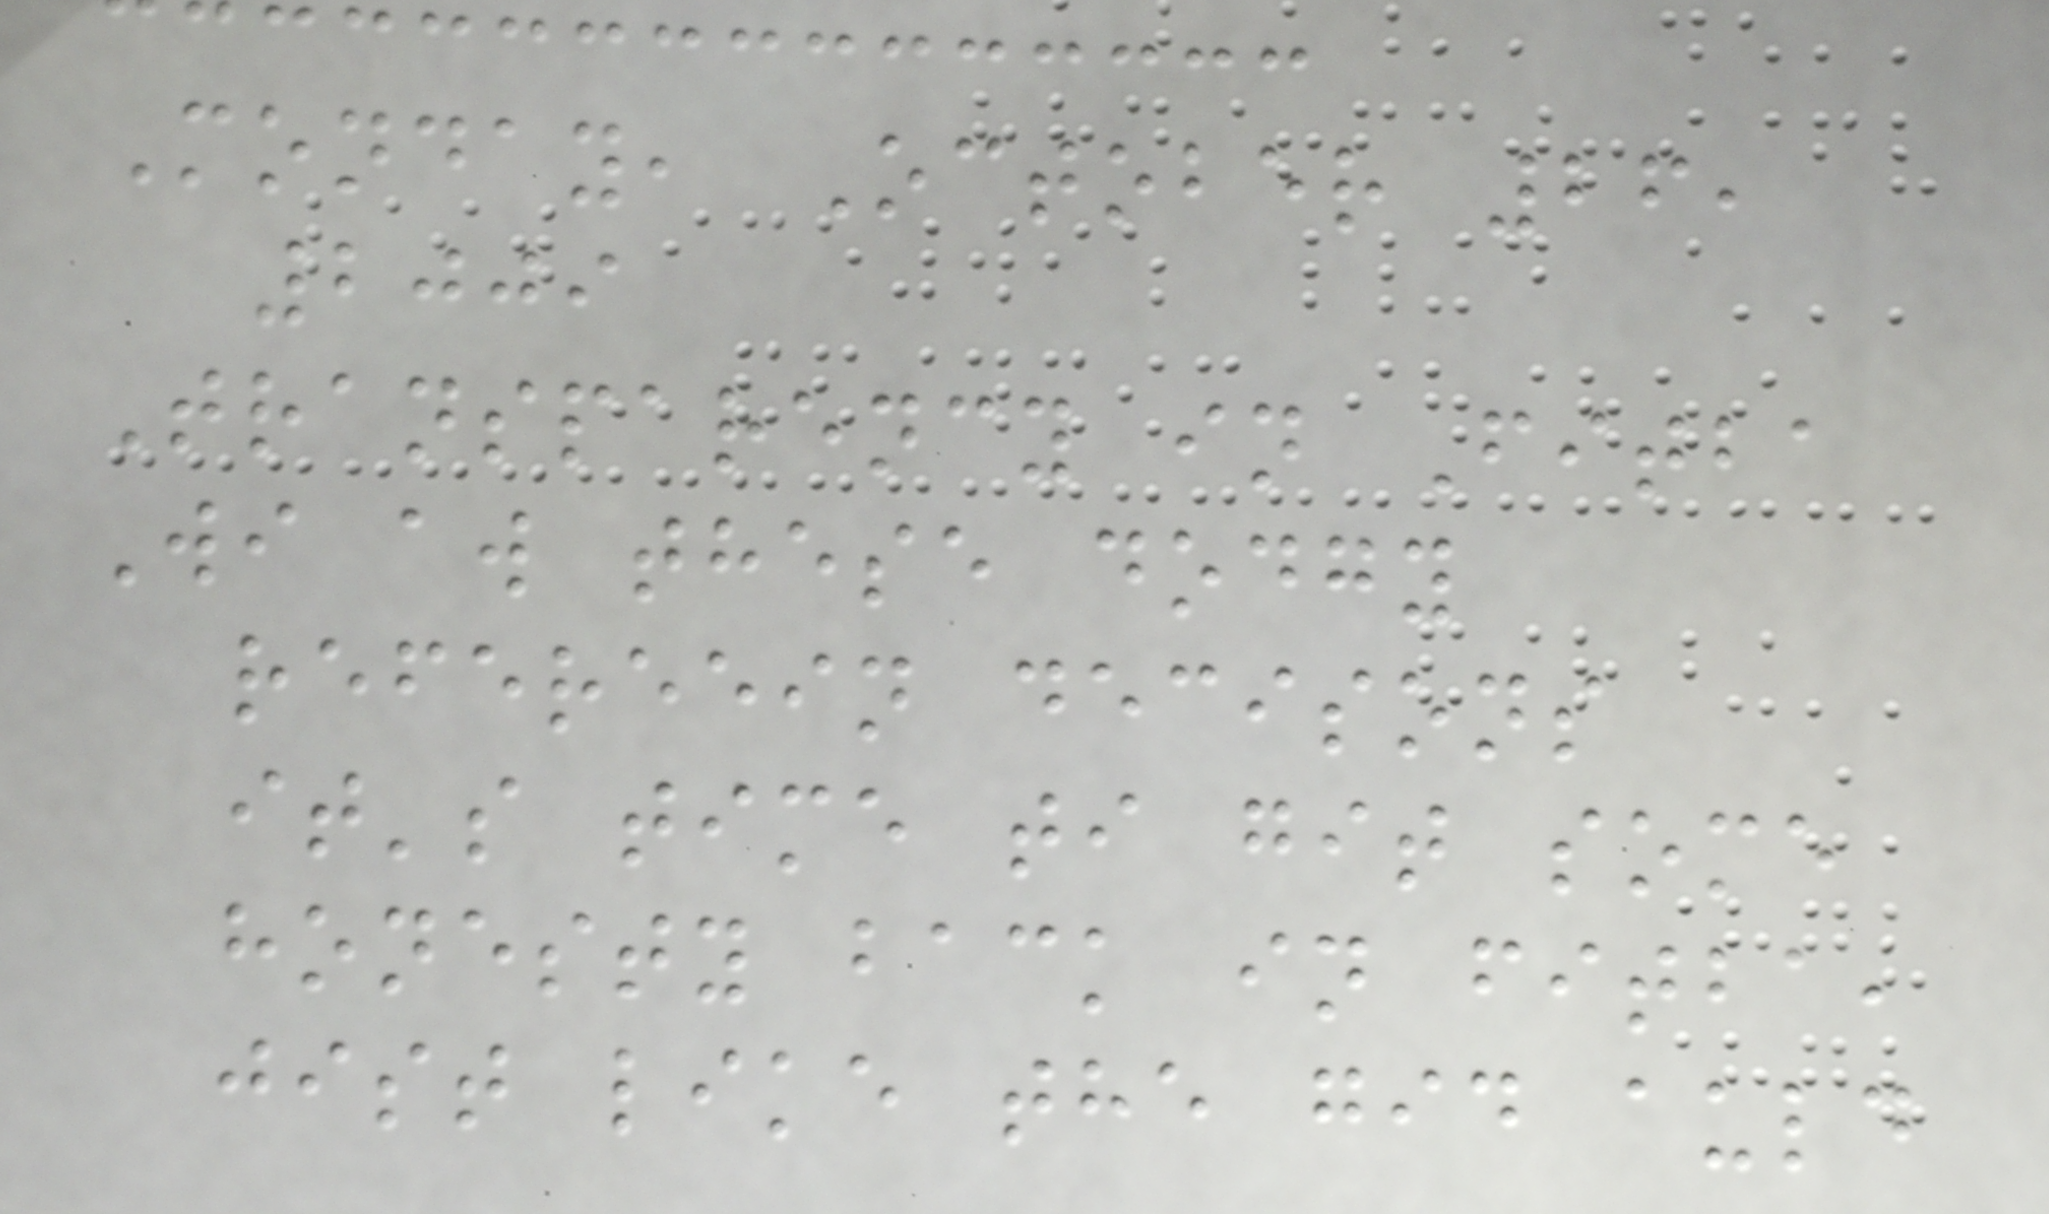Monday, October 26,
2009
Transparency in Fitba
Wi aw these dodgy
refereein decisons
it's time ti git some
honesty back in fitba,
jist like the gid auld
